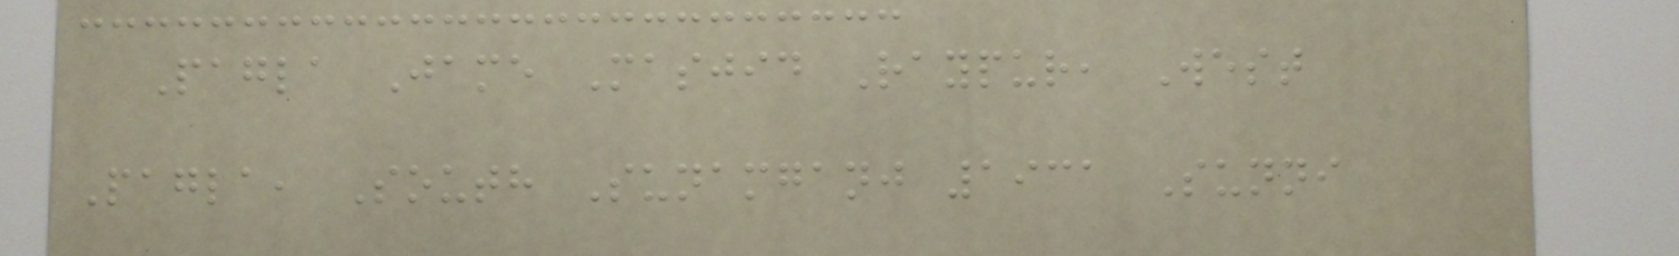Pagla Jame Masjid Raypur, West
Pagla, South Sunamganj 1931 Sunni
